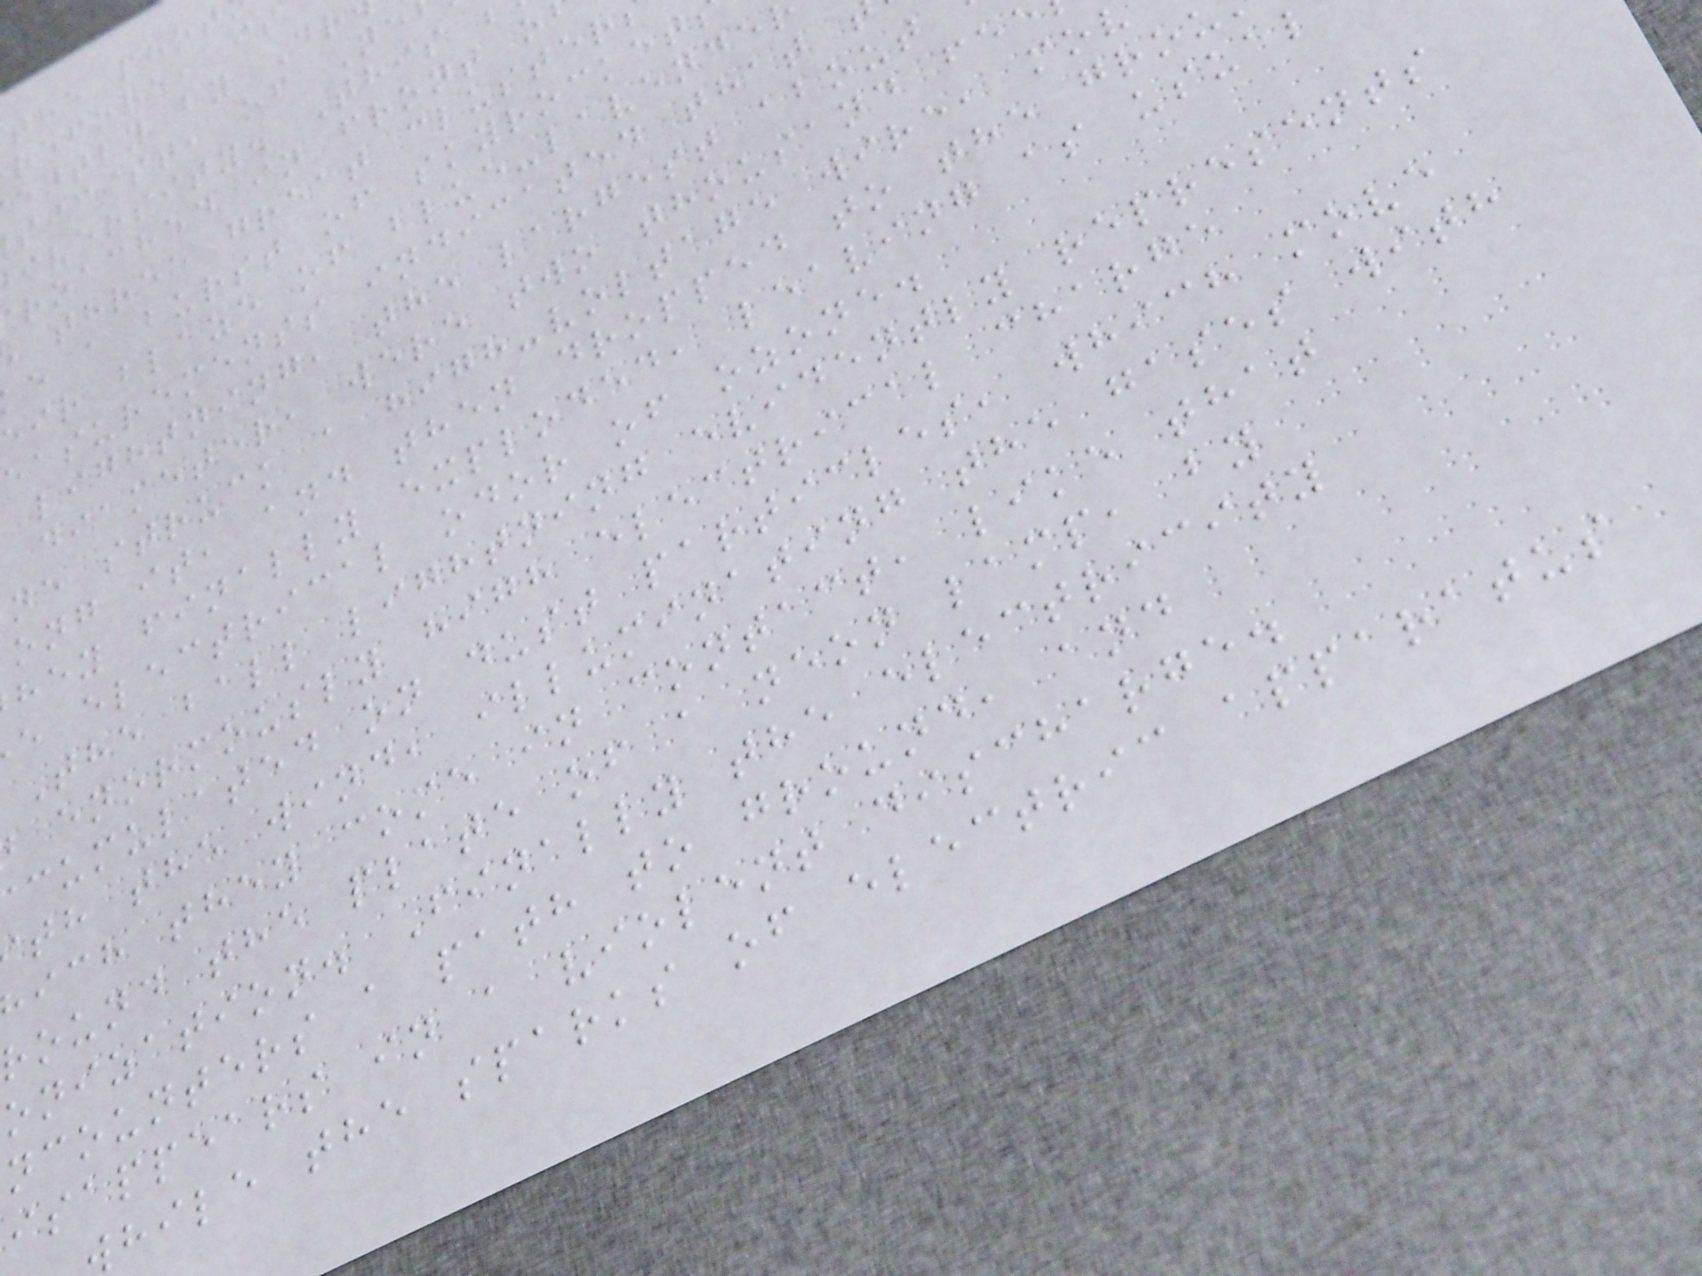refore, is
ently by Dr
sicist, of Ne
iversity. This
roached in front o
three great cluster
e a burst of skyrocket
eir blaze of blue-lavende
easurements indicated that
lightning, the largest about
diameter, were two thousand fe
ne struck a high-voltage wire, mo
ong it, and then dropped to the grou
hey finally exploded, leaving as usual
e electrical odor of ozone.
The ball lightning evidently represents
enormously high electrical charge
cumulated on dust particles, which move
th the wind, illuminating the gases with
ich they come in contact, like that
round the plate of a neon lamp, by
onization. Finally the electricity
ncounters a path to ground, and
isappears in a violent discharge.
hile the sparks of electric apparatus
